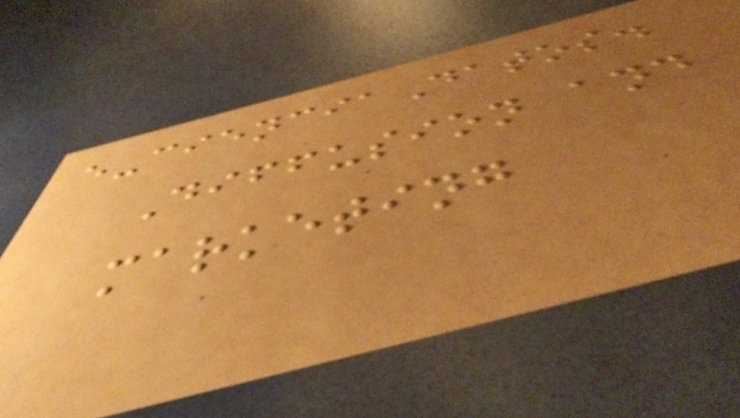e-cienciaDatos.
Diffusion and
marketing
